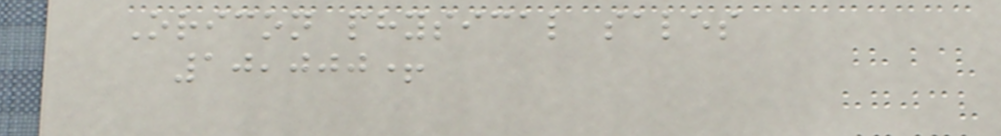Oricon physical sales
10,000+
